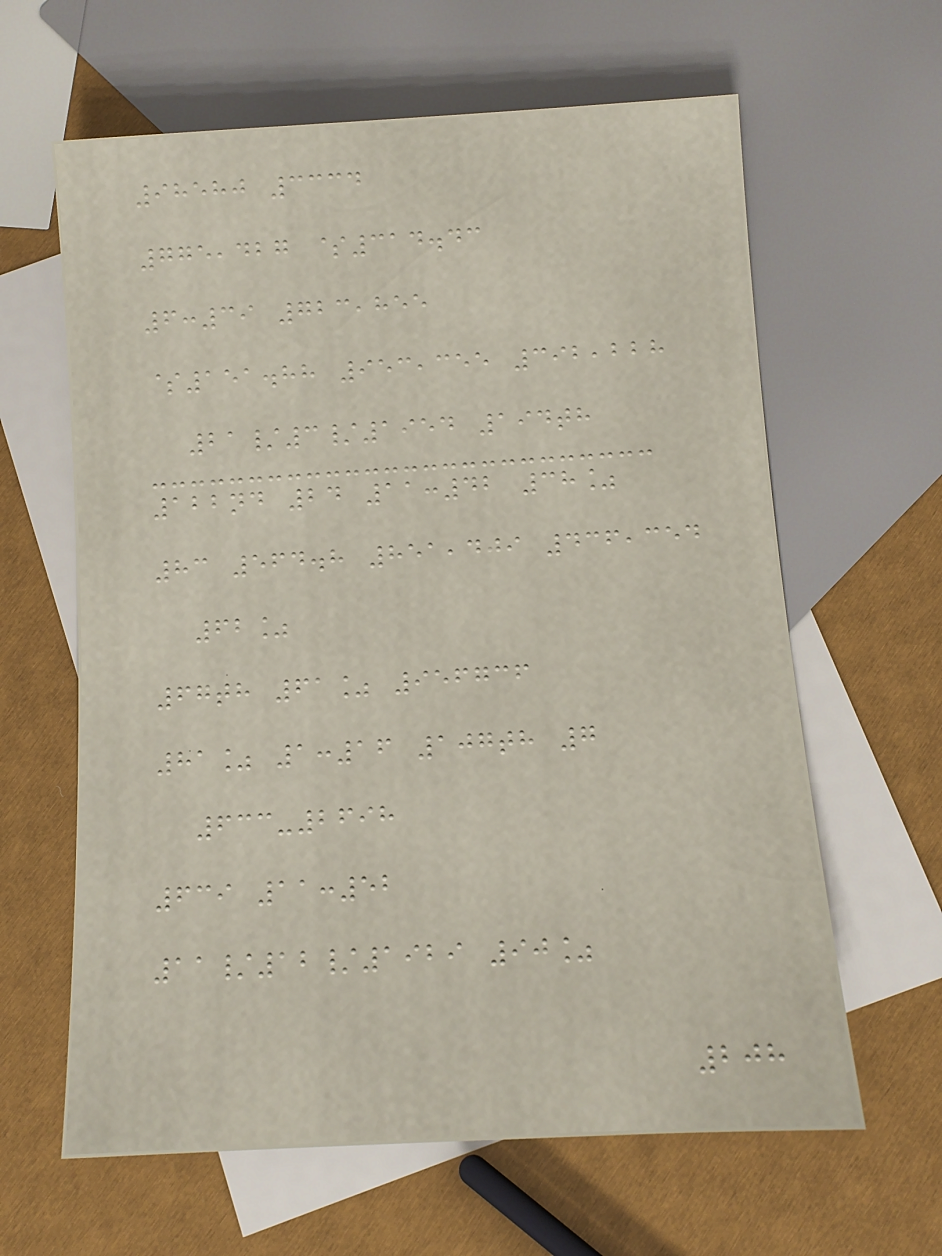98580 3334
775,427 $314.43
6:39 723,855
$151.88 953,355 392,228
21/3/1954 194th
122nd 24 11:42 38%
83 564.8 851,409 436,354
62%
67th 61% 956736
81% 1:16 107th 7
633-2698
639 11:52
11/12/1929 90%
208
